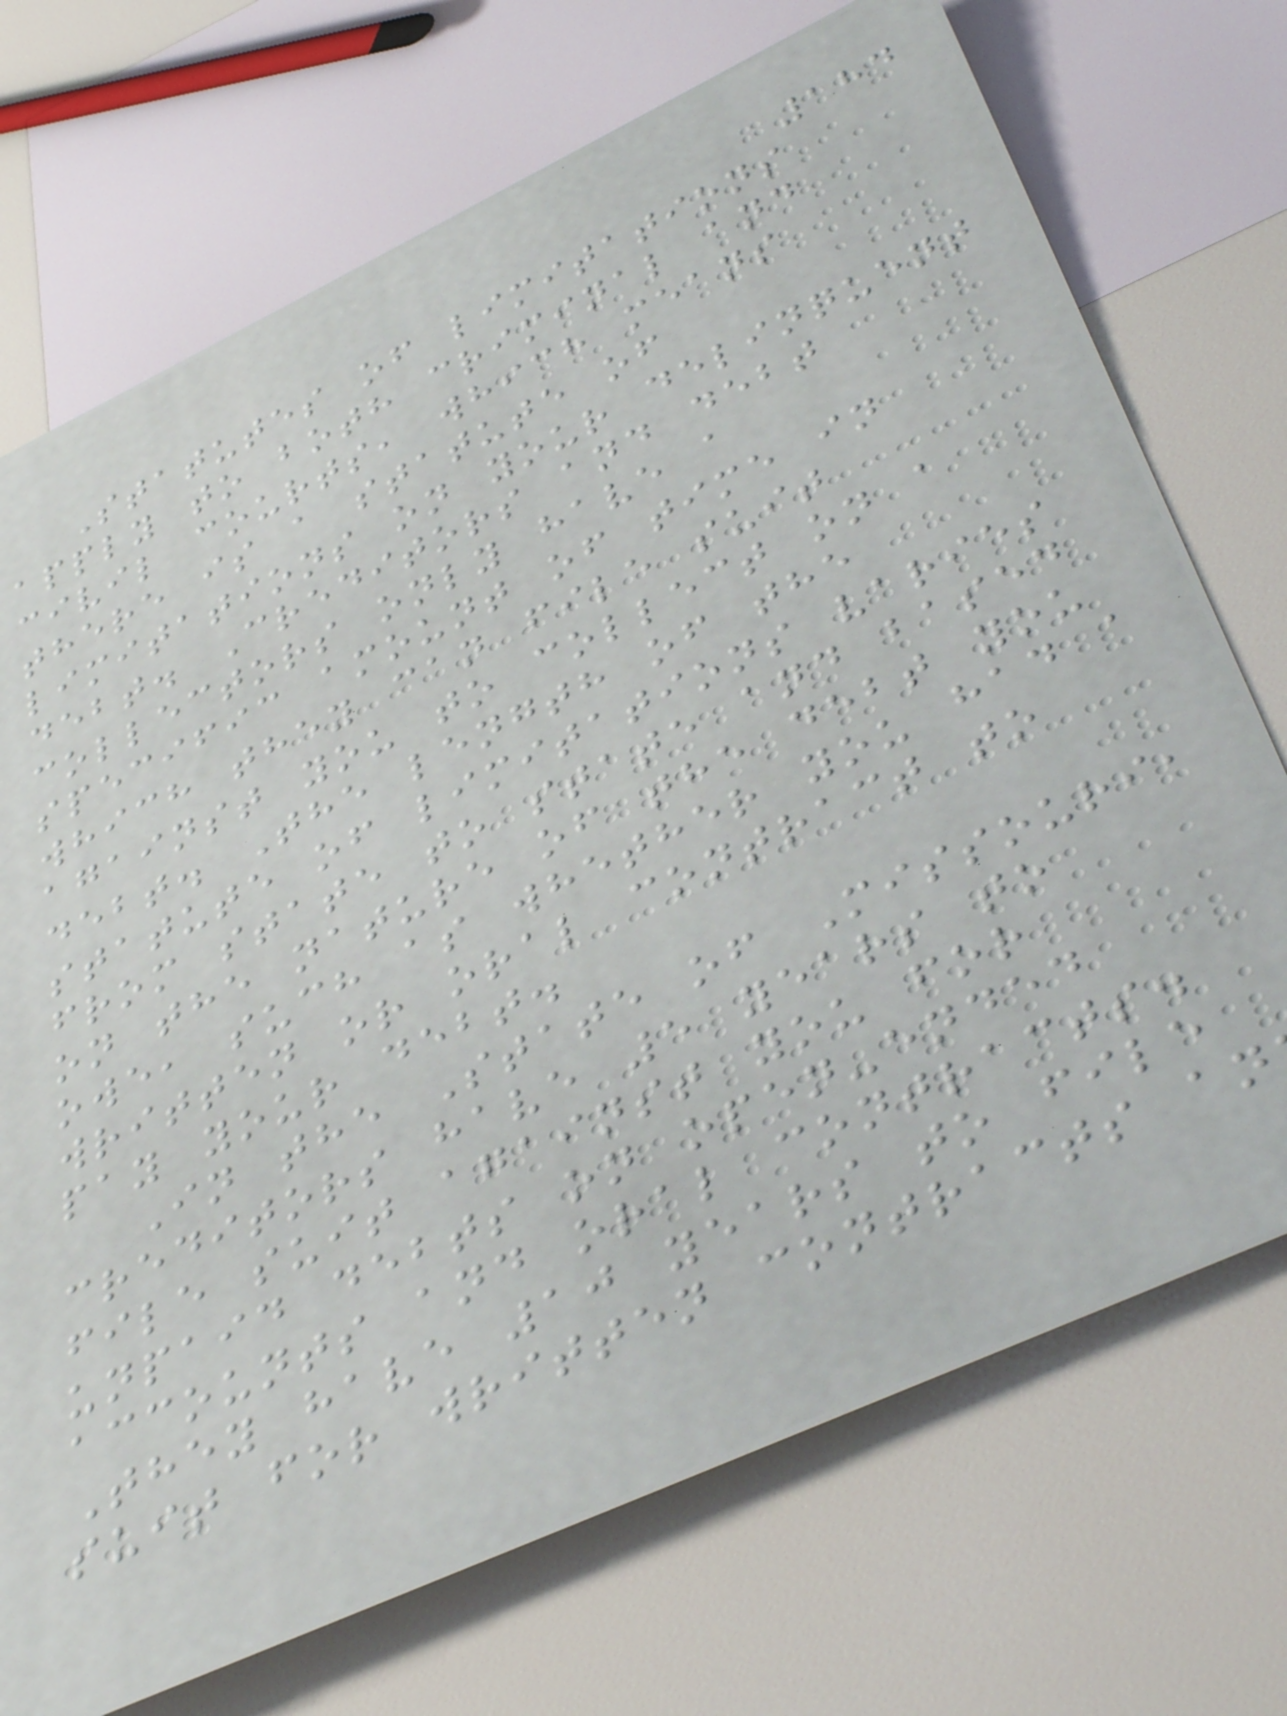184
Statutes of limitations
apply to both criminal and
civil courts, which means
there is a statute of
limitations on your delinquent
debt. Creditors and debt
collectors only have a
specific amount of time in
which they can file suit
against you to collect on a
debt. The length of the
statute of limitations varies
from state to state and based
on the nature of the debt you
owe, such as whether you had a
written or oral contract to
pay your debt.
In the State of Missouri,
creditors have 5 years to
file suit against you for
unpaid debts on open-ended
accounts and oral contracts.
They have 10 years to file
suit for written contracts an
